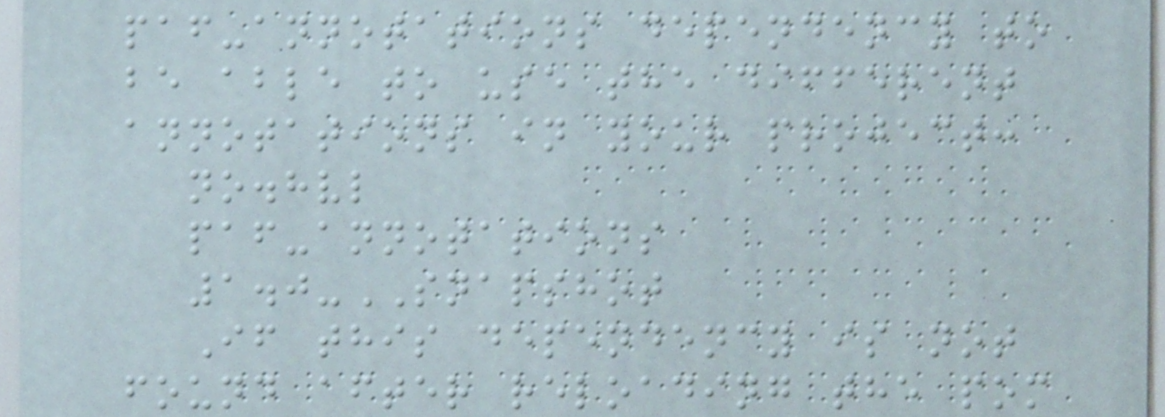paf-annotations dependency to
be able to use the different
annotations in your project:
no.hvl
paf-annotations
1.0-SNAPSHOT
If this dependency is not
found after reloading the pom
